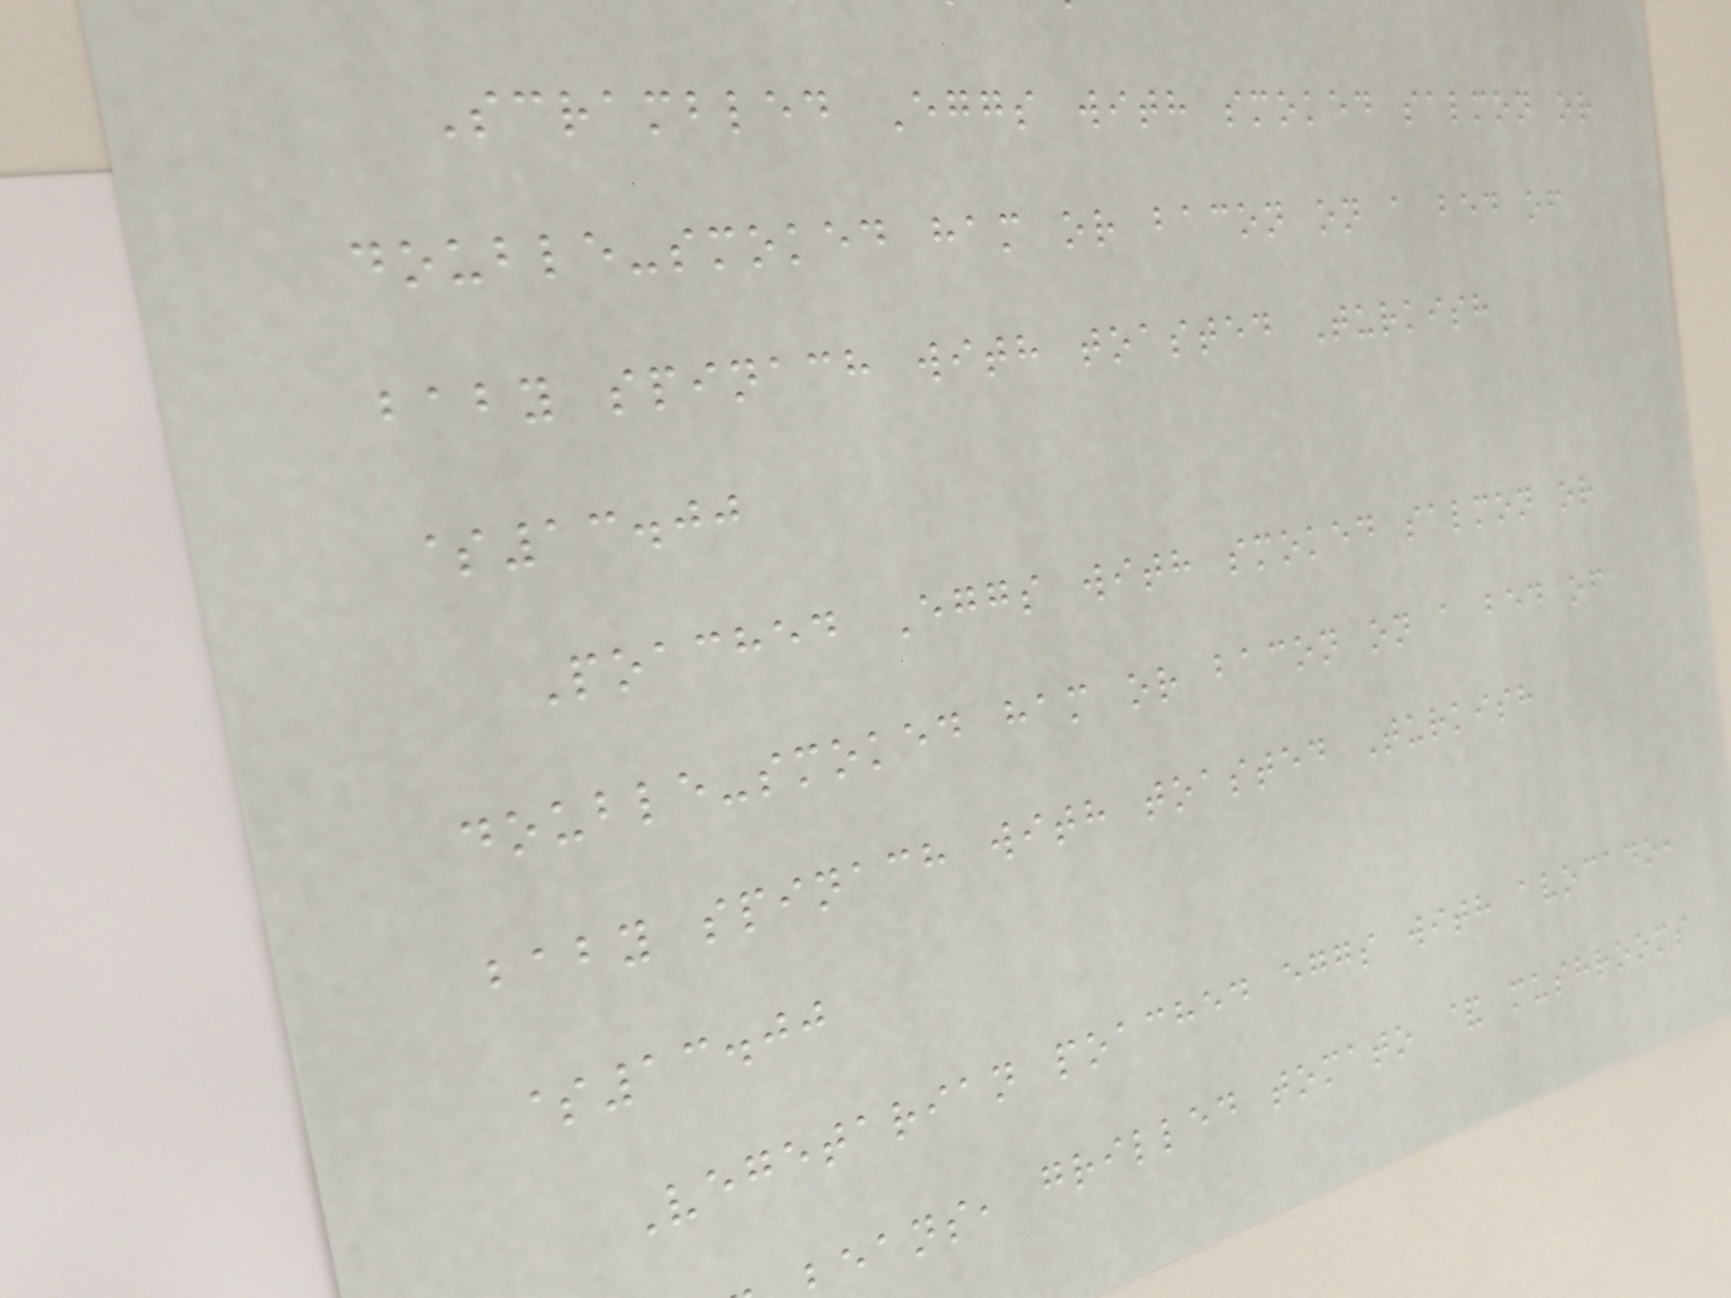Scrambled Eggs with smoked salmon or
double-smoked ham or bacon on a bed of
baby spinach with toasted Turkish
$13.00
Poached Eggs with smoked salmon or
double-smoked ham or bacon on a bed of
baby spinach with toasted Turkish
$13.00
Vegetarian poached eggs with avocado,
eans, grilled tomato & mushrooms
